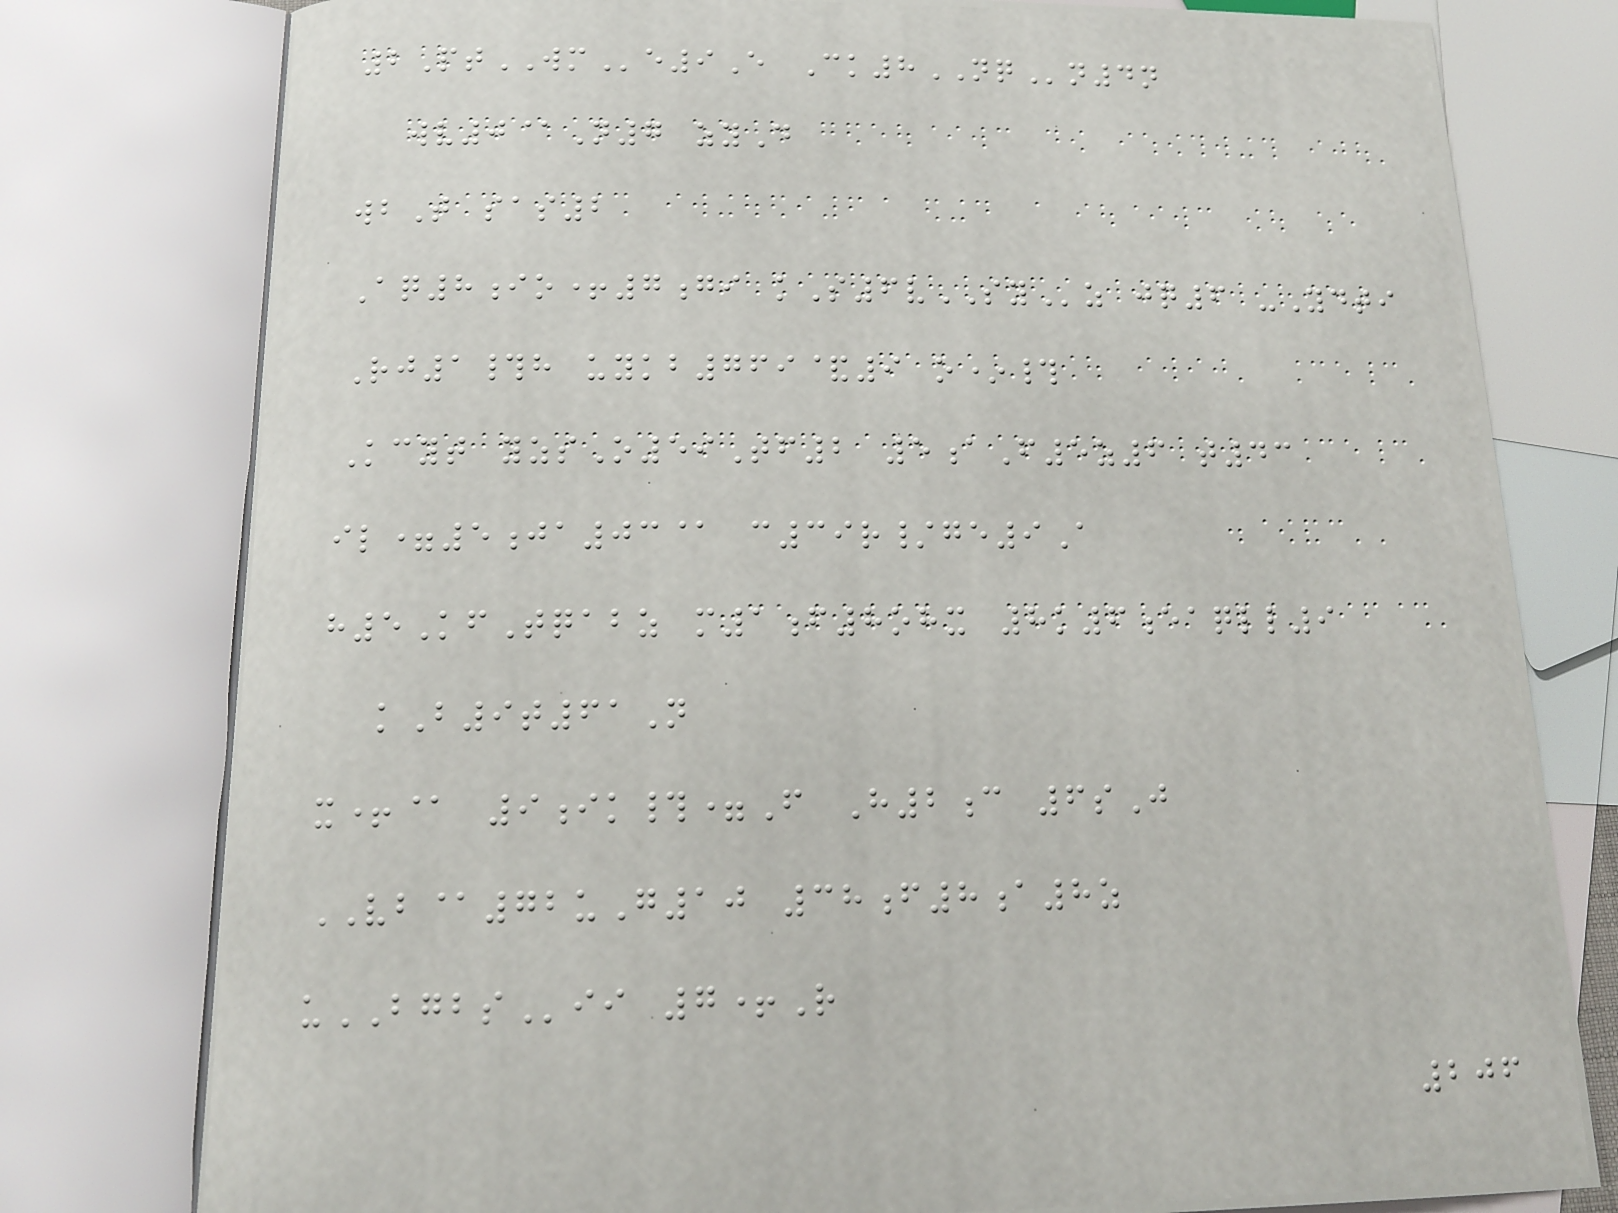2PtWMe9E Ck8NQn4n
wv0@N7 zyD
wbT sas2
Aq8io+7gi kS6vSYz jq6 -Ydti
Rj1#h uykb769&9 o*#
Kcyt yzsO59Tf2 5aF5z6 t43
il=5ja03@ c39r/ge9A
h5KfTqabz m1f8ohx 8k6eaqll9
kB9t61N
x+@ 9ik#=F H2c 6sJ
VB@72uG10 38f8a8z
uBGBSii 7+R
206
